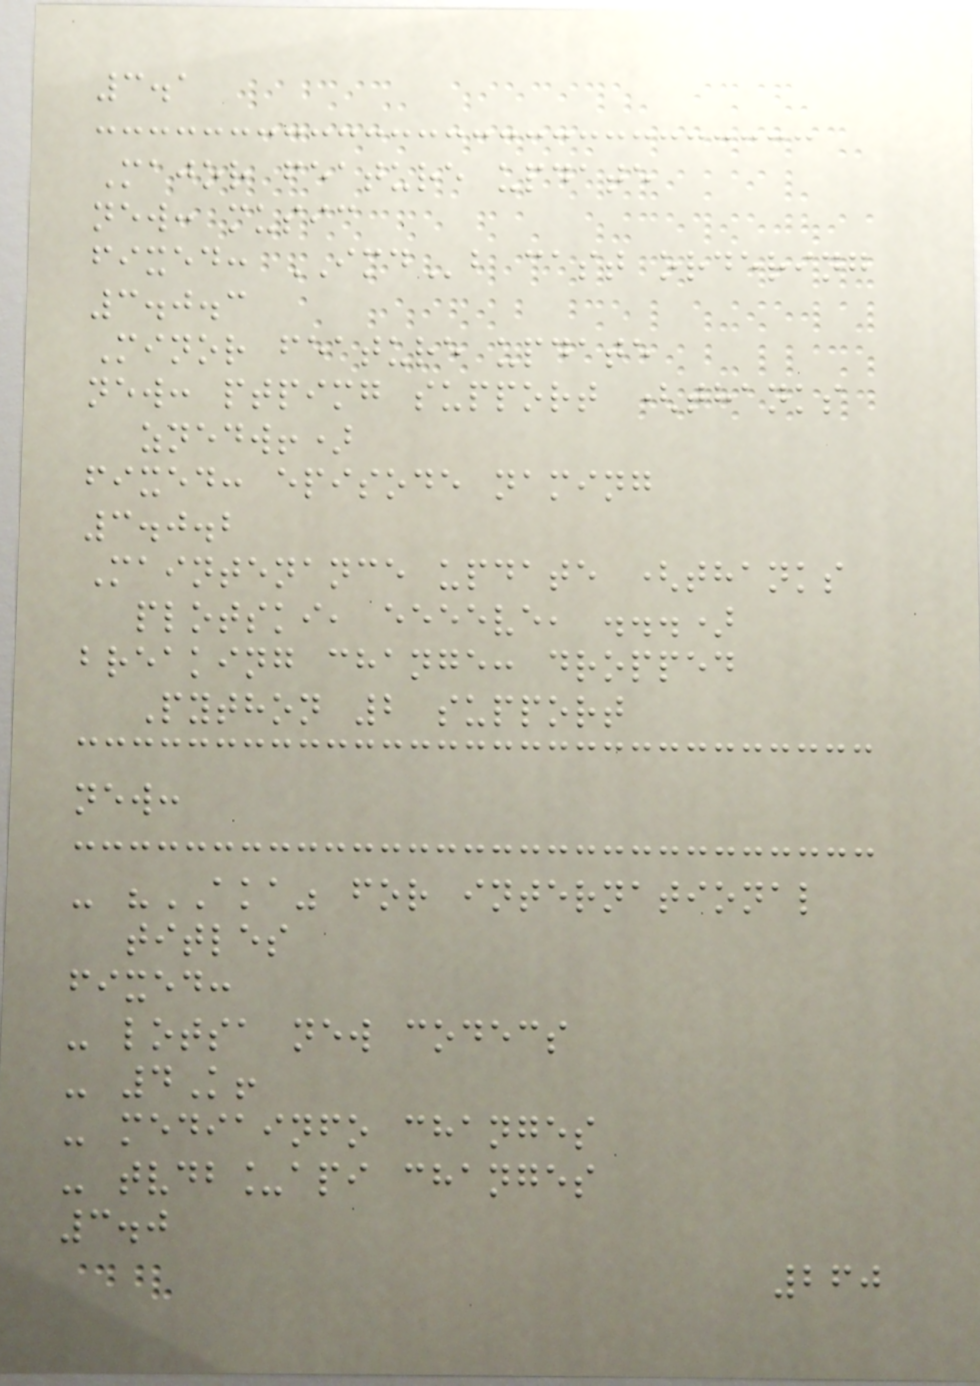3.1
Major feature update
new: music
fixed: IMDb cast ordering
3.0.3
Minor feature update
new: ptpimg support (thanks
znedw!)
fixed: episode naming
3.0.2
Maintenance update (thanks
plotski, eeeeve, ...)
breaking change: dropped
Python 2 support
new:
- "AKA" for international
titles
fixed:
- lotsa new codecs
- 4K!
- mediainfo changes
- tvdb_api changes
3.0
260
